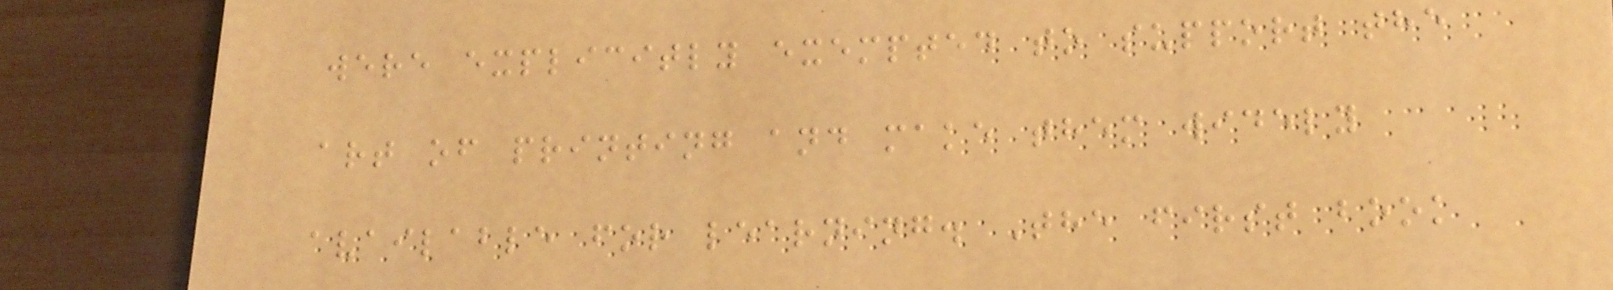were explicitly exempted to support the
art of printing and make them widely
available for learning. The first book
